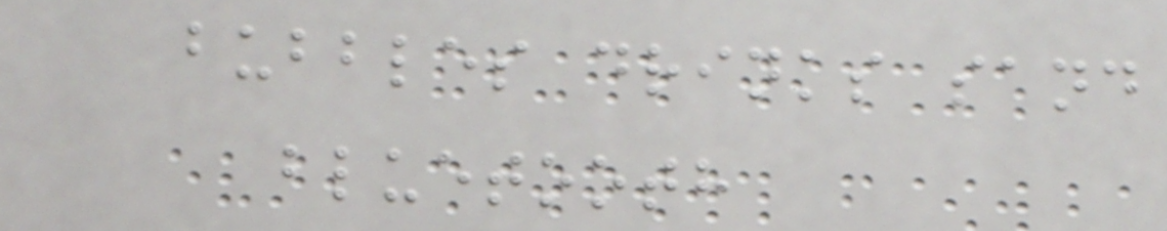bubbles drinks sand
bluetooth
